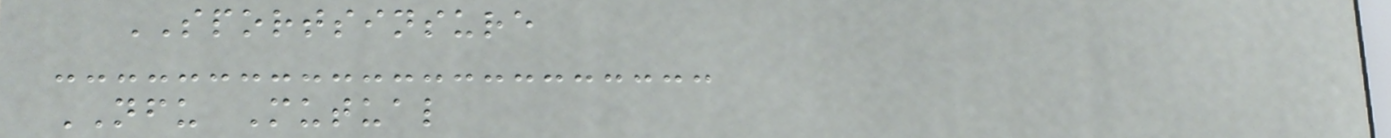SPORTSINSURE
NFU Mutual
